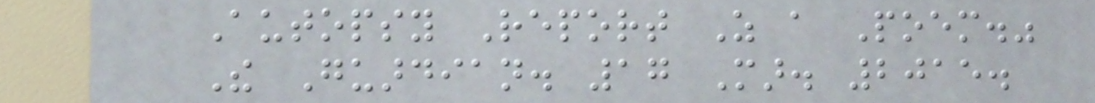Autopsy Report As a Poem."
The Guardian. 17 Mar. 2015.
